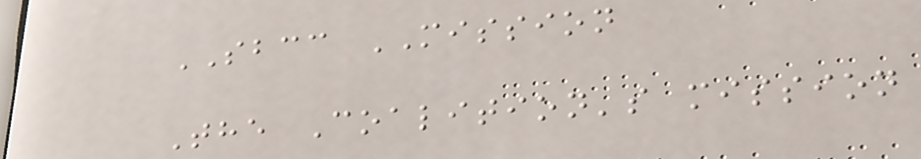SBCC MISSION
The Coalition's mission
